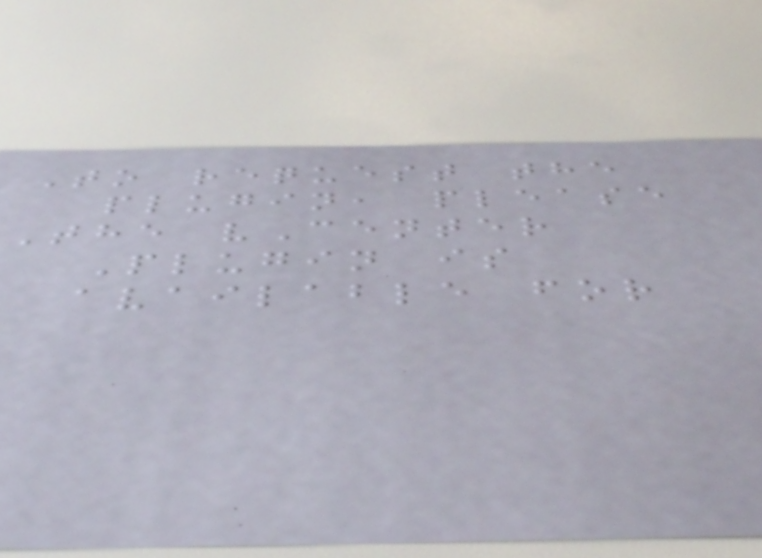To request the
plugin, please
The vCenter
Plugin is
available for
